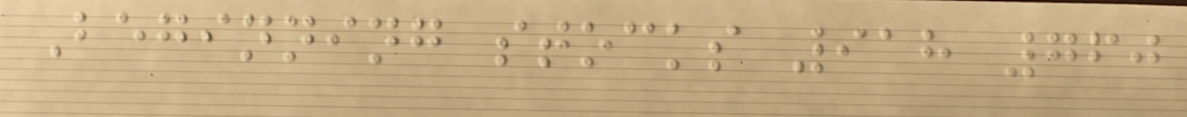Beginning stocks 918 760
